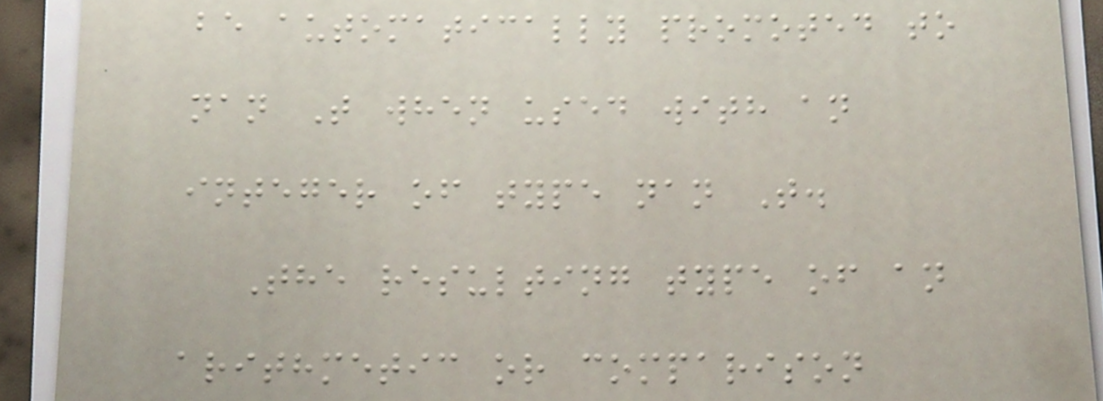be automatically promoted to
nan T when used with an
integer of type nan T.
The resulting type of an
arithmetic or comparison
